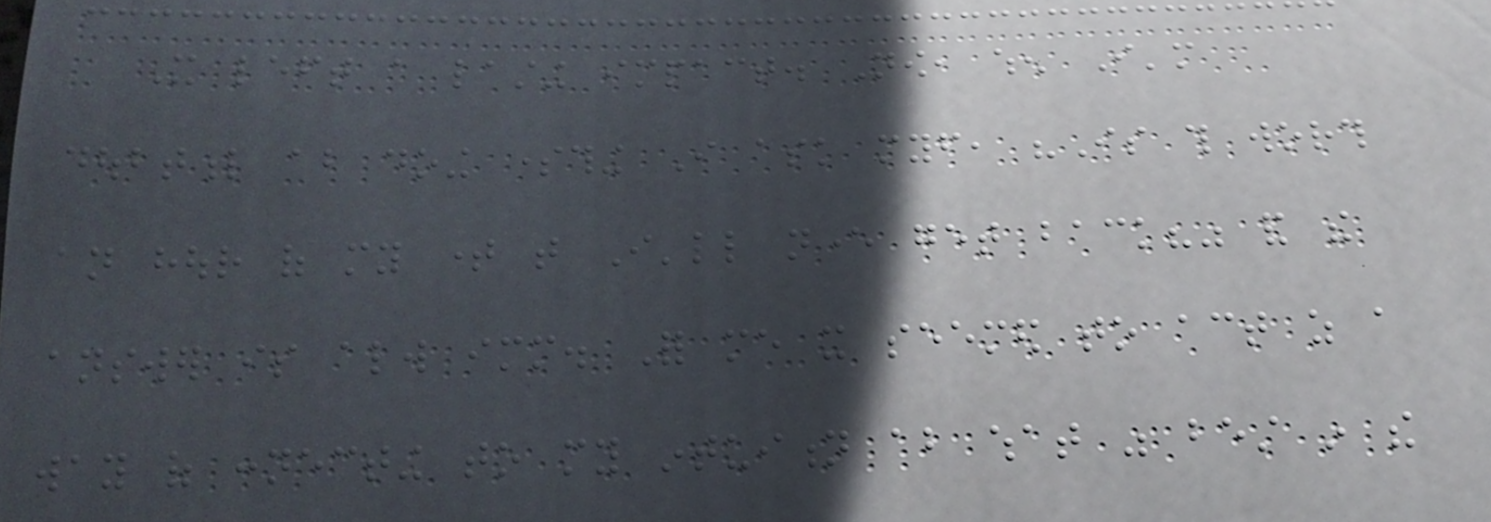It left a lasting impact. Now, when I'm
doubtful about doing something I ask myself, "Is this worth
an hour of my time that I'll never get back?" and the
answer is always immediate. For me it seemed to act as a
way of connecting to my intuition about what was best in the
